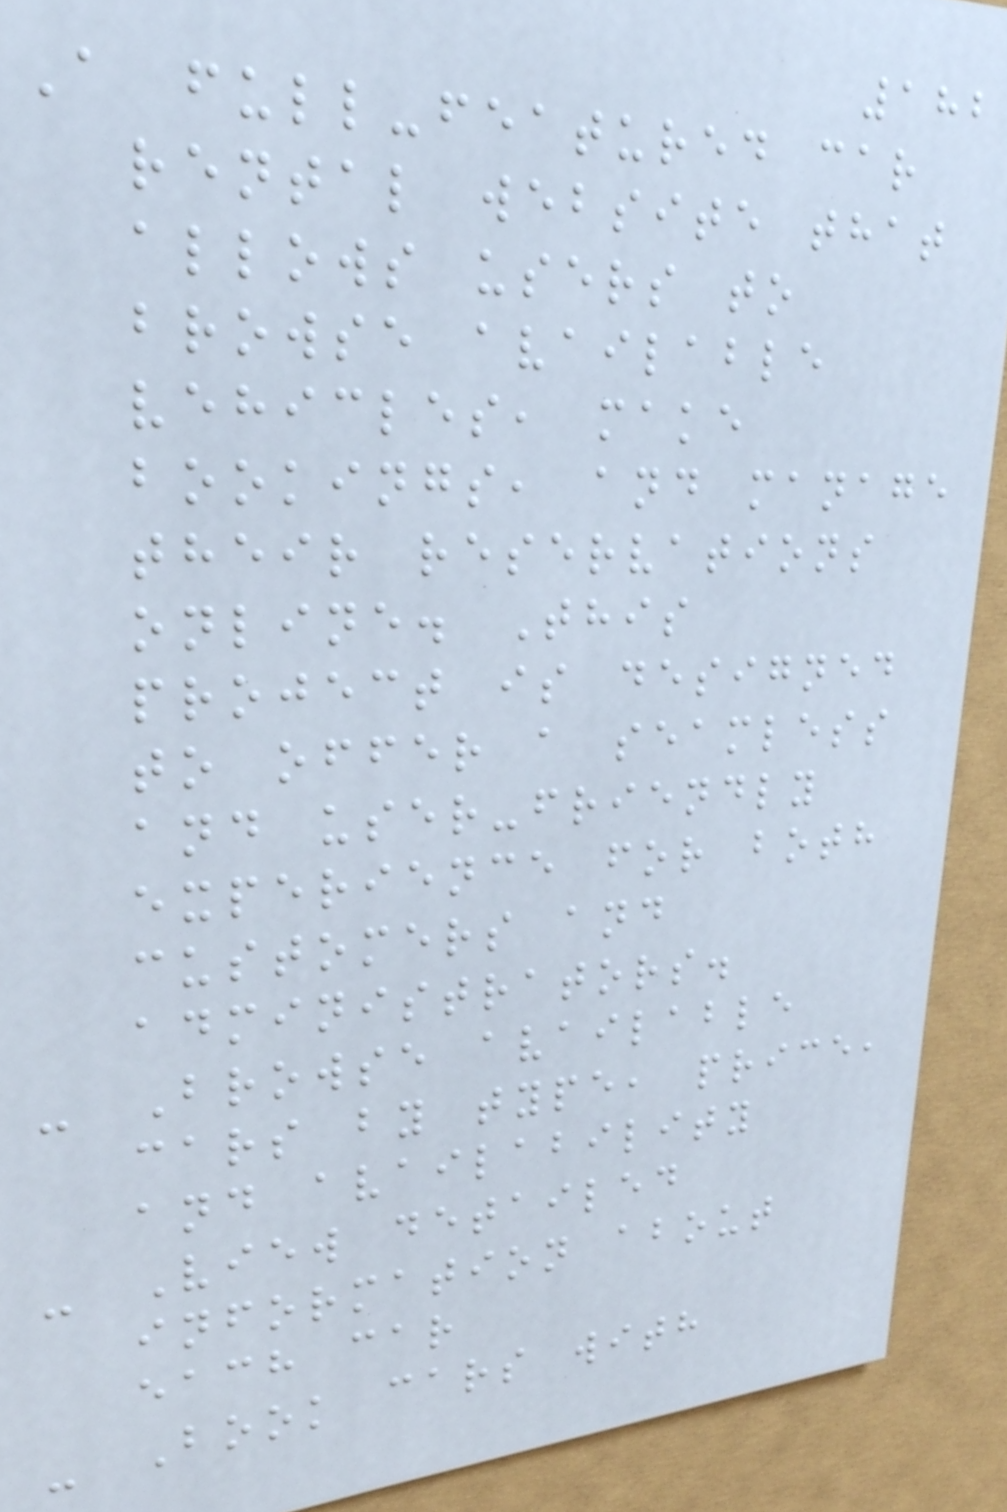182
A full-featured car
rental website that
allows users to
browse available
vehicles, make
bookings, and manage
their reservations
online. This
project is designed
to offer a seamless
and user-friendly
experience for both
customers and
administrators.
- Browse available
cars by type, price,
and availability
- View detailed
information about
each car
- Book cars with
